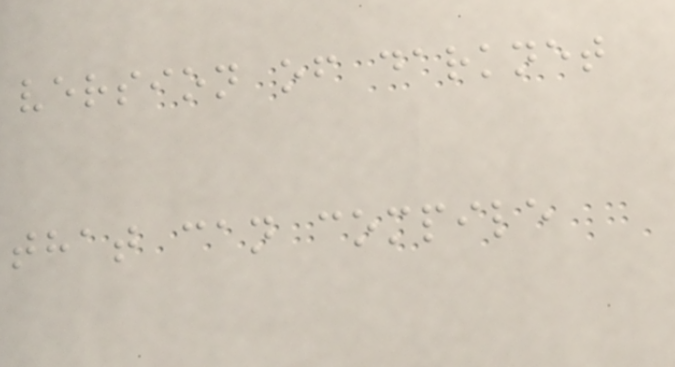version of darknet
that can compile
